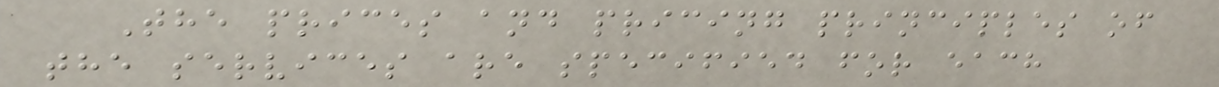The prices and pricing principles of
the services are specified for each
